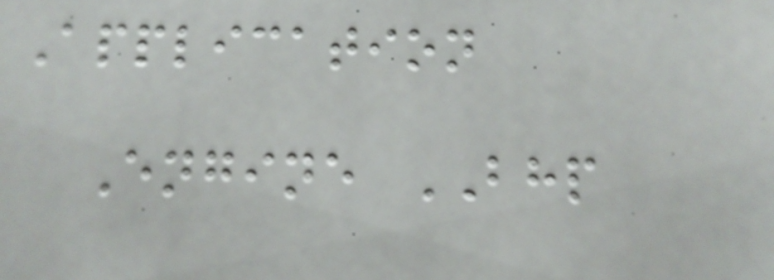Application
Engine BHP
